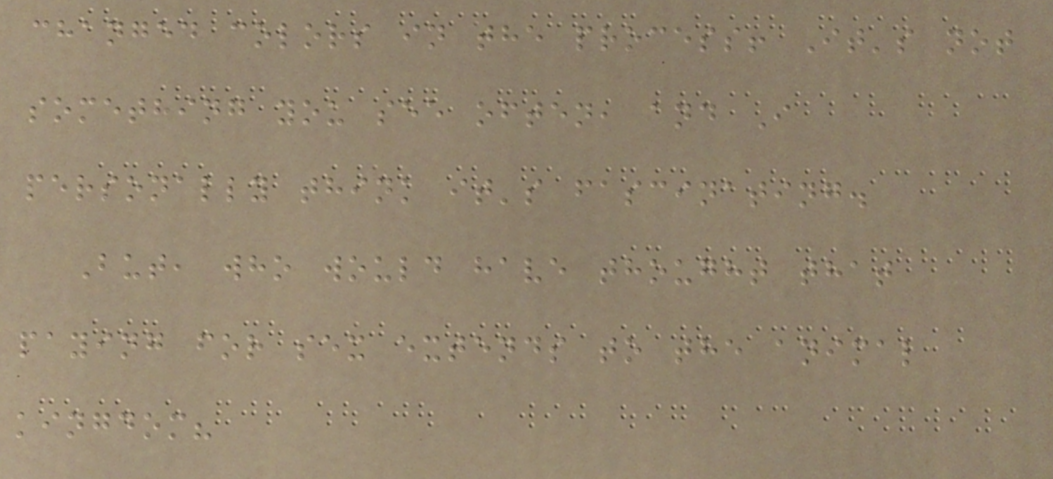changed colors in the process! It's not
something you see often, and I
personally think it's fascinating.
But, who would have thought that
paying for sex extends to the animal
kingdom?
